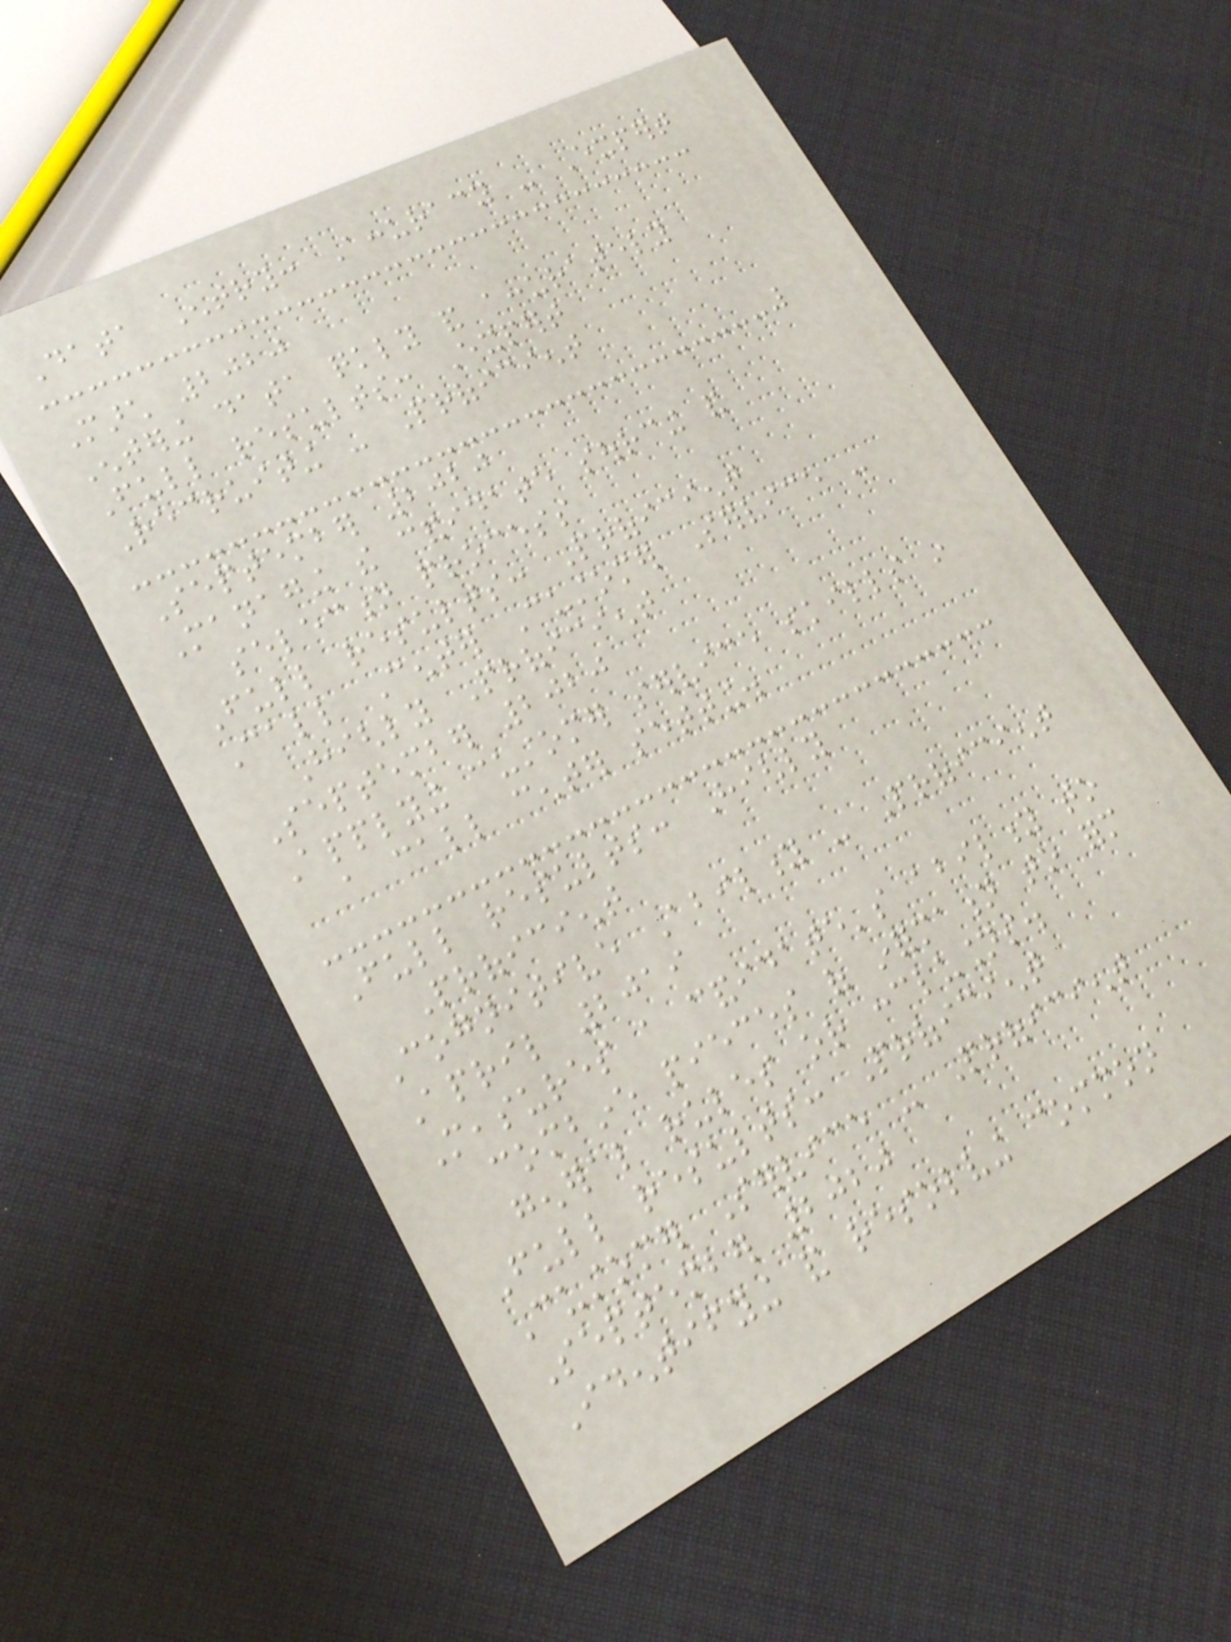Data Entry: Accuracy - Expert
March 2020
Entering data quickly and accurately
Full results: Expert
Recruiting - Proficient
September 2020
Managing the candidate sourcing and
selection process
Full results: Proficient
Call Center Customer Service -
Highly Proficient
September 2020
Applying customer service skills in
a call center setting.
Full results: Highly
Proficient
Cognitive Ability - Proficient
April 2019
Measures a candidate's ability to
combine pieces of information to form
general rules or conclusions.
Full results: Proficient
Customer Service - Proficient
September 2020
Identifying and resolving common
